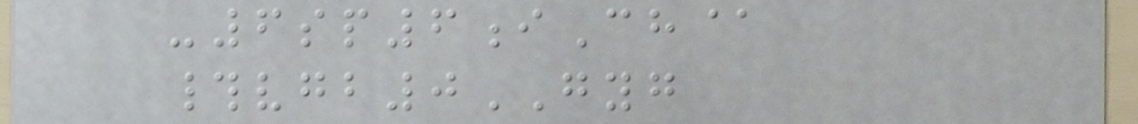-6sp6iCh@
#vgb0GYG
